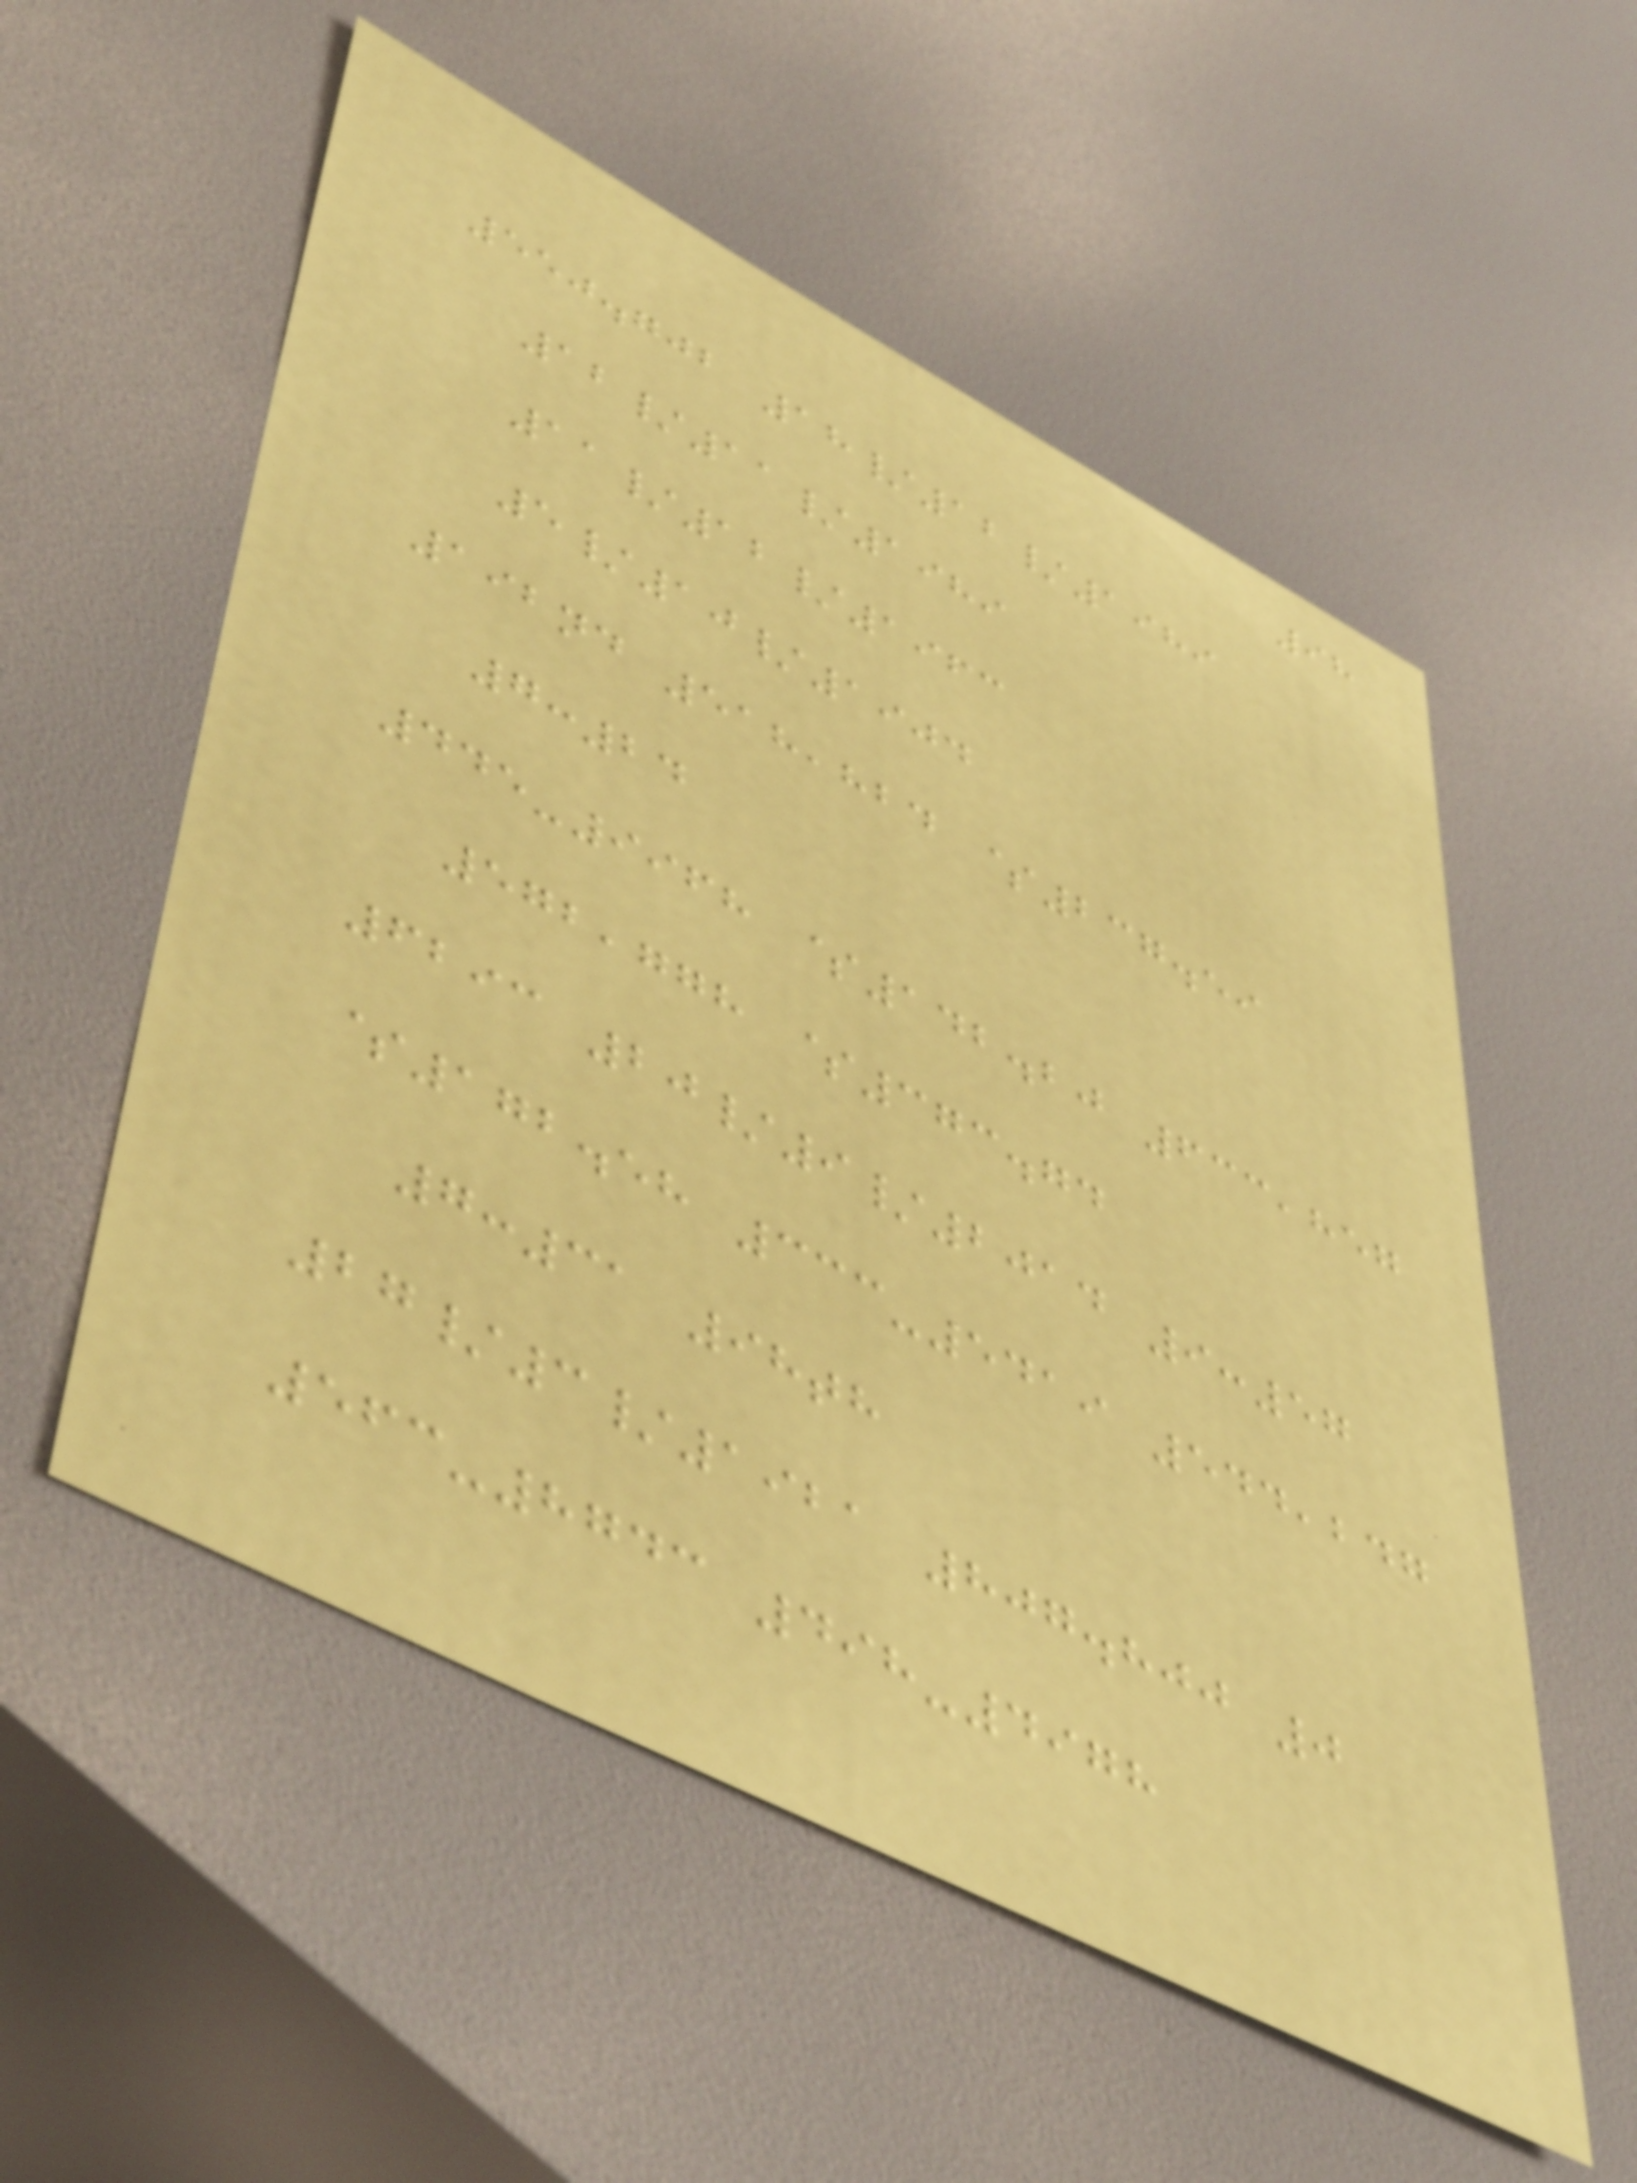98
550.702 18/12/1989
12/11/1989
11/12/1963
5/10/1904
192nd 518,824 $237.59
7:24
445-9968 $142.20 633,857
572,778 $373.74
6293 20/9/2014 9:57
$172.58 333-5419 544,247
7:31 98th
27/3/1921 807.800 0
563-8743 498-4978
